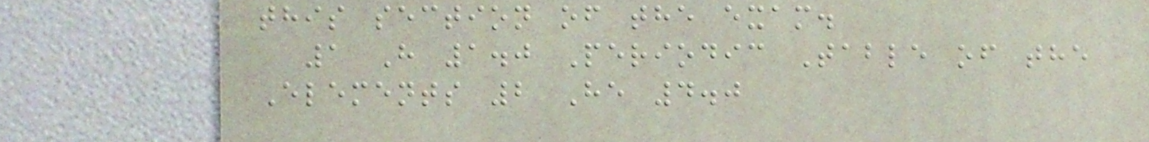this section of the exam.
1 H 1.0 Periodic Table of the
Elements 2 He 4.0
